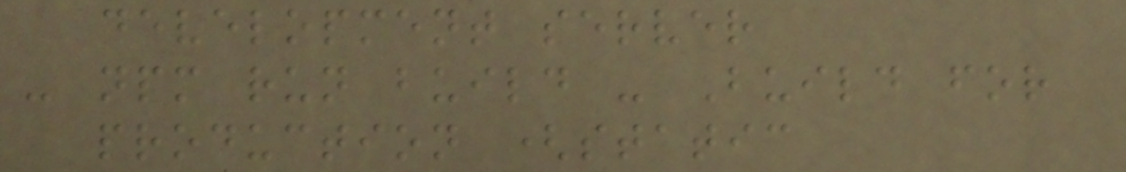development server
- npm run build - Build for
production (static
